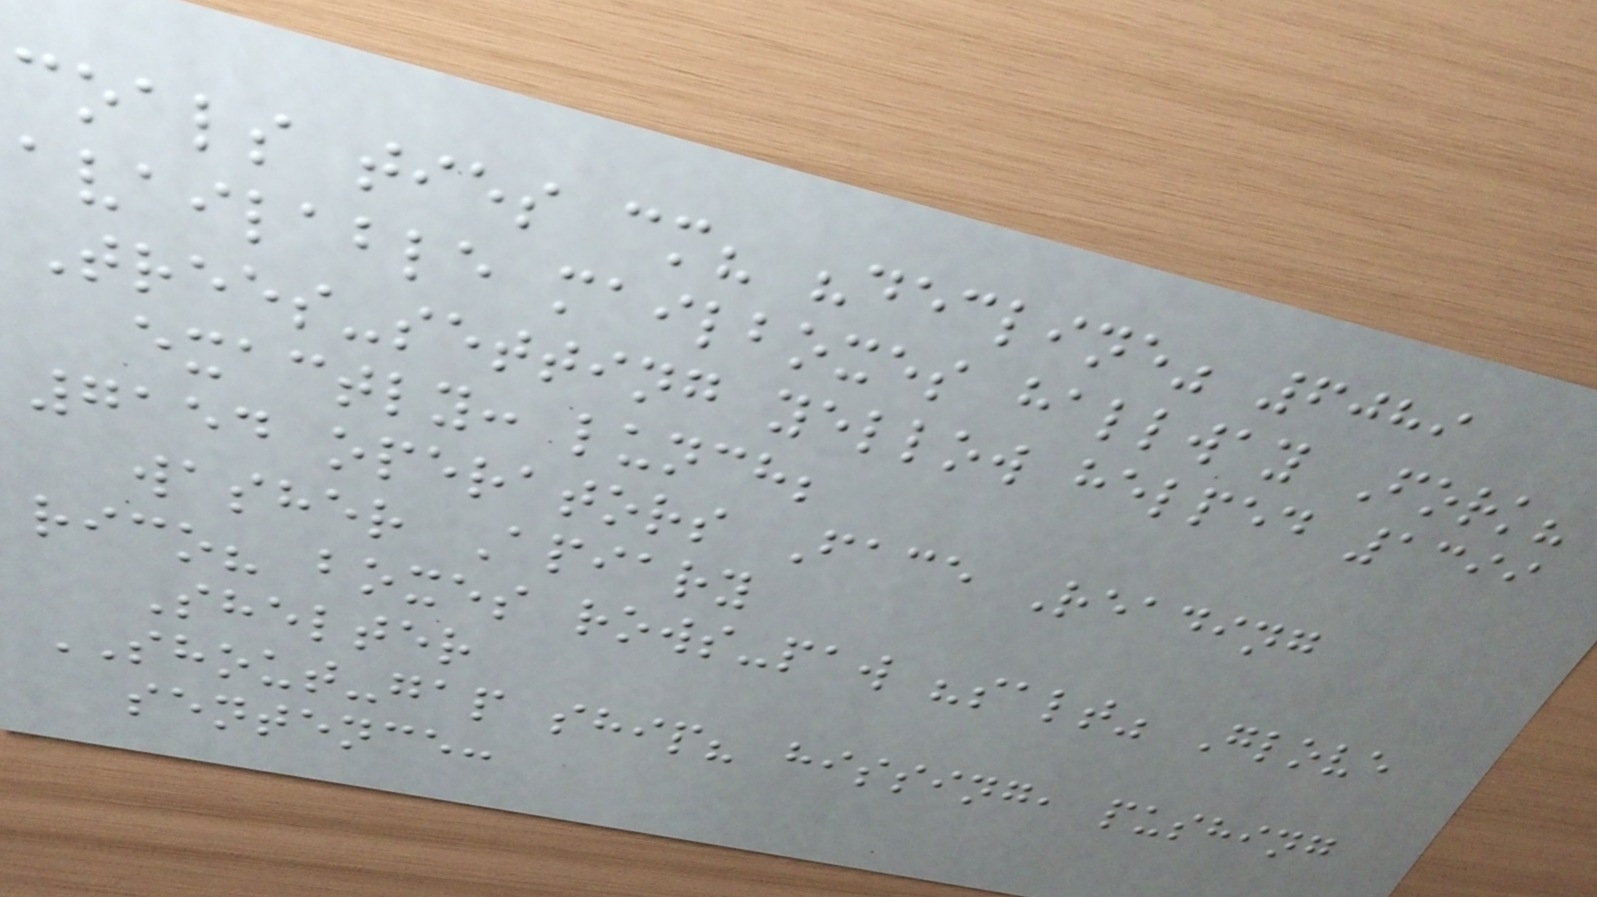coals ties cm? "decline" 6089
available mailboxes hallway Fork?
Trees-setting yellow helped 1399
exactly: lunch;
7154 operators Face Reading
washer Apiary
rico? boxes rows-paw "salt" Glove
Shelter
SHOUT-gap ship? hissing, pushing
sentence:
